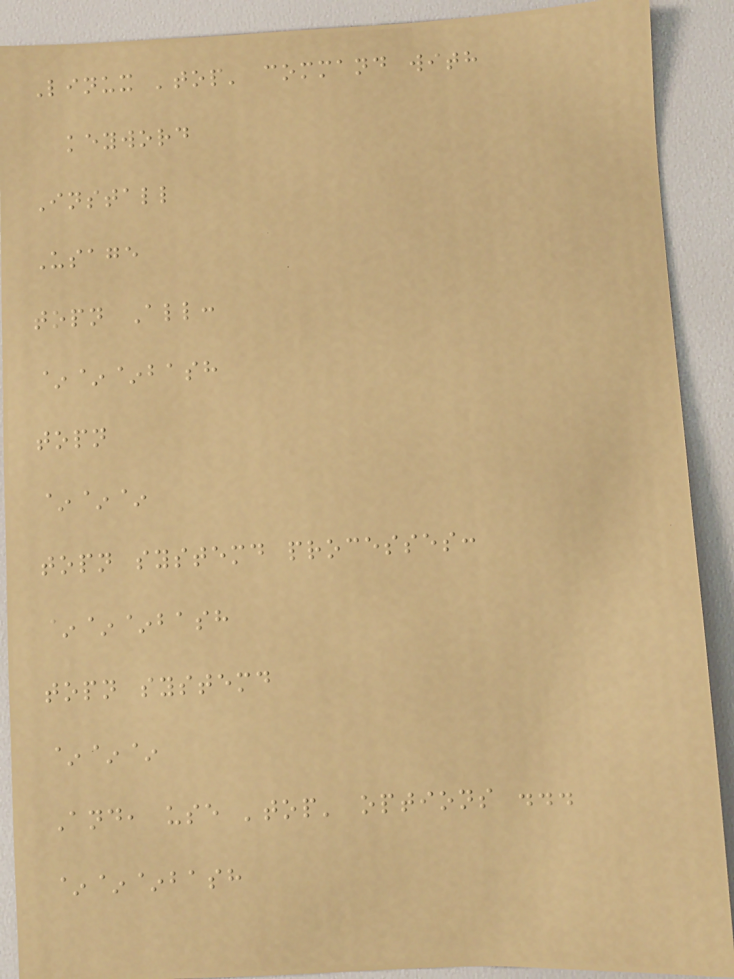Linux 'top' command with
keyword
Install
Usage
topn All:
~~~bash
topn
~~~
topn systemd processes:
~~~bash
topn systemd
~~~
And, use 'top' options ...
~~~bash
